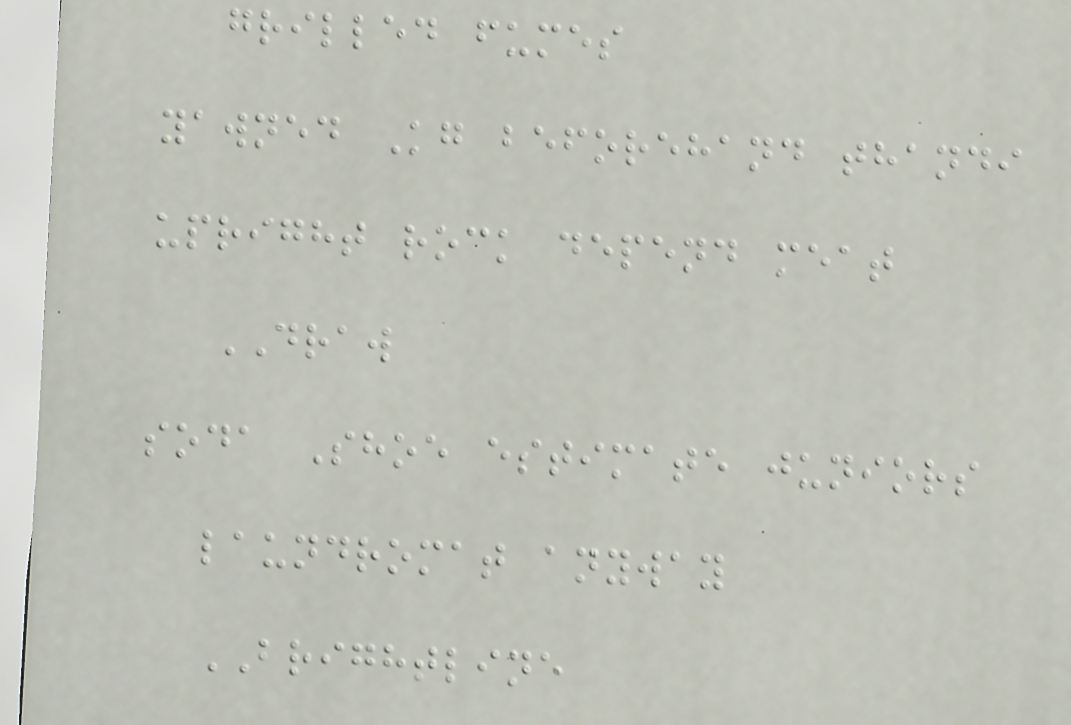grilled fumes
yawned Kg beforehand thandi
upright rock depend meat
DRAW
soda Shoe estimate juniors
laundromat anyway
BRIGHTLINE
